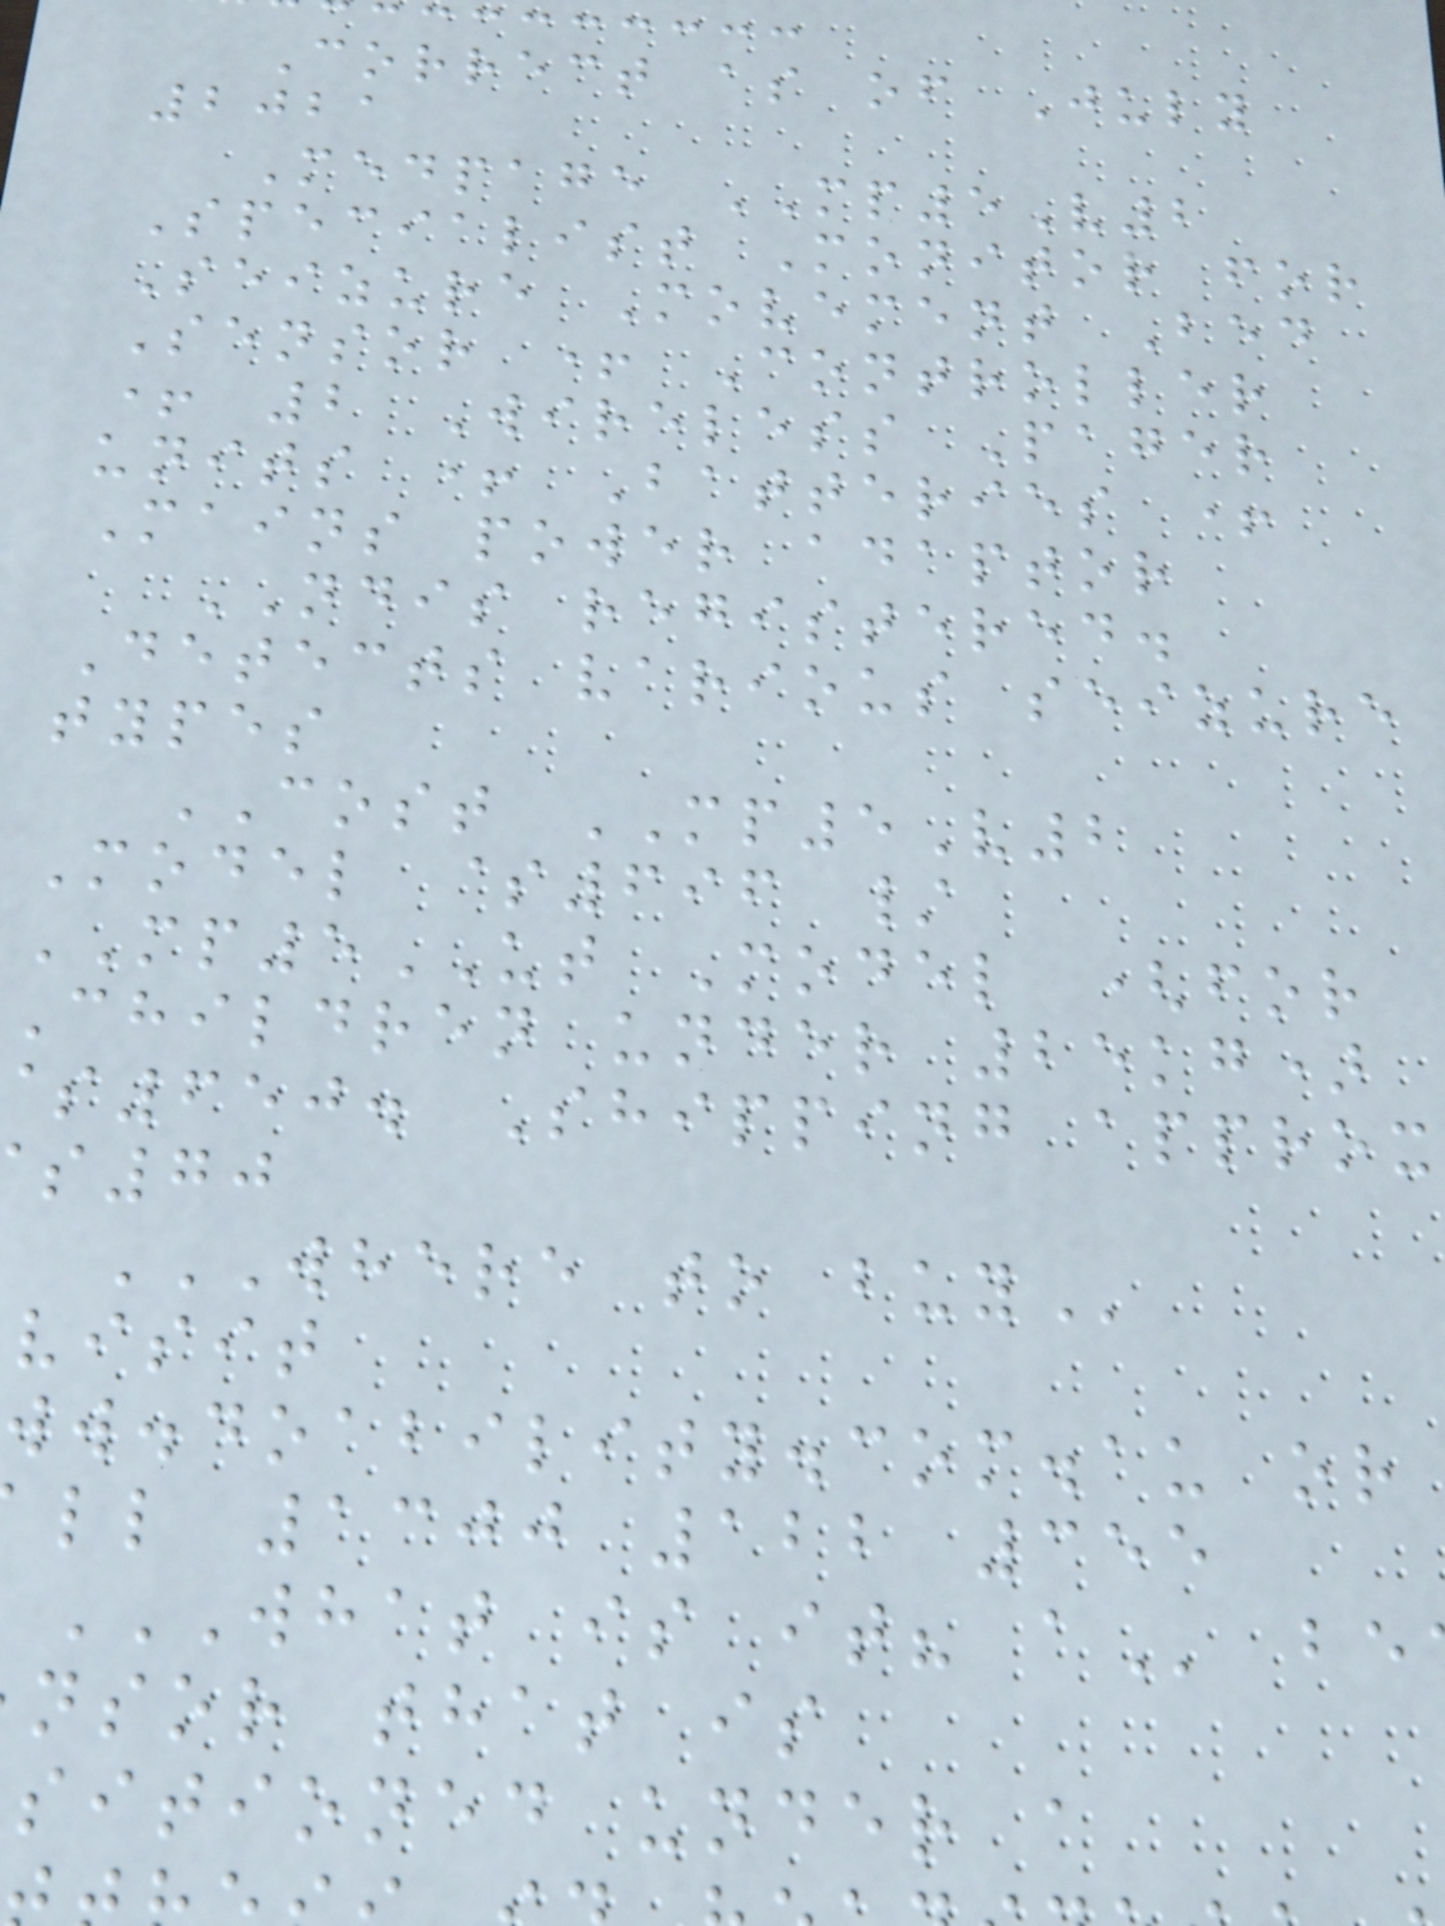Correct as of July
2021
Medpage MP5V2
Specialist Monitor for
Seizure Movement Bed
Sensor + Controller
+ 2 Wireless Pager
units + Batteries +
Mains power adaptor
NDIS registered.
Detects various seizure
types
COST MP5V2
Model $696 /
MP5UT Model (for
Children under 25kg)
650. Shipping approx
WHERE TO BUY
visit
ww.doability.com.au or
ll 1300 122 355
WHAT IS IT? A be
nsor that is
sitioned under a
